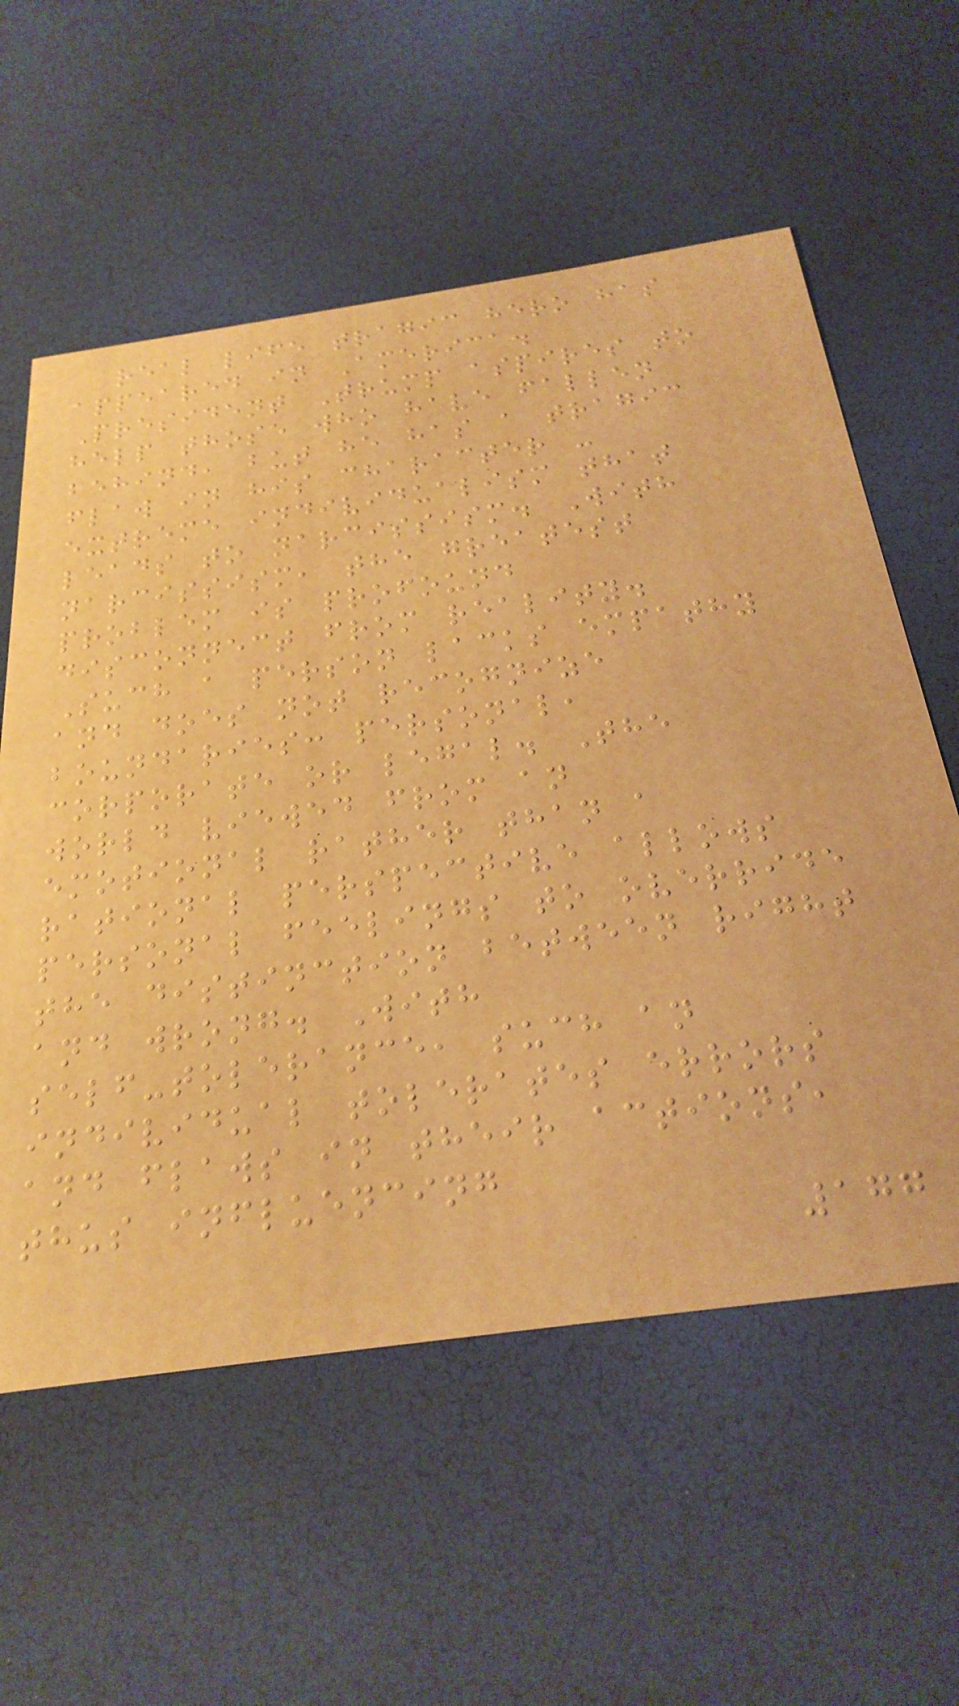real life tragic hero has
appeared in America.
President Trump aspires to
help those who have fallen
behind, but he has a tragic
flaw in his character -
extreme individualism that
leads to narcissism. With
narcissism, the greatest
problem is profound
disconnect from reality.
Such a person lacks empathy
and does not recognize
boundaries: personal,
corporate or legal. The
world viewed from an
emotional rather than a
rational perspective allows
personal feelings to override
the distinction between right
and wrong. With
self-tolerance, such an
individual tolerates errors
and flaws in their actions,
thus influencing
177
